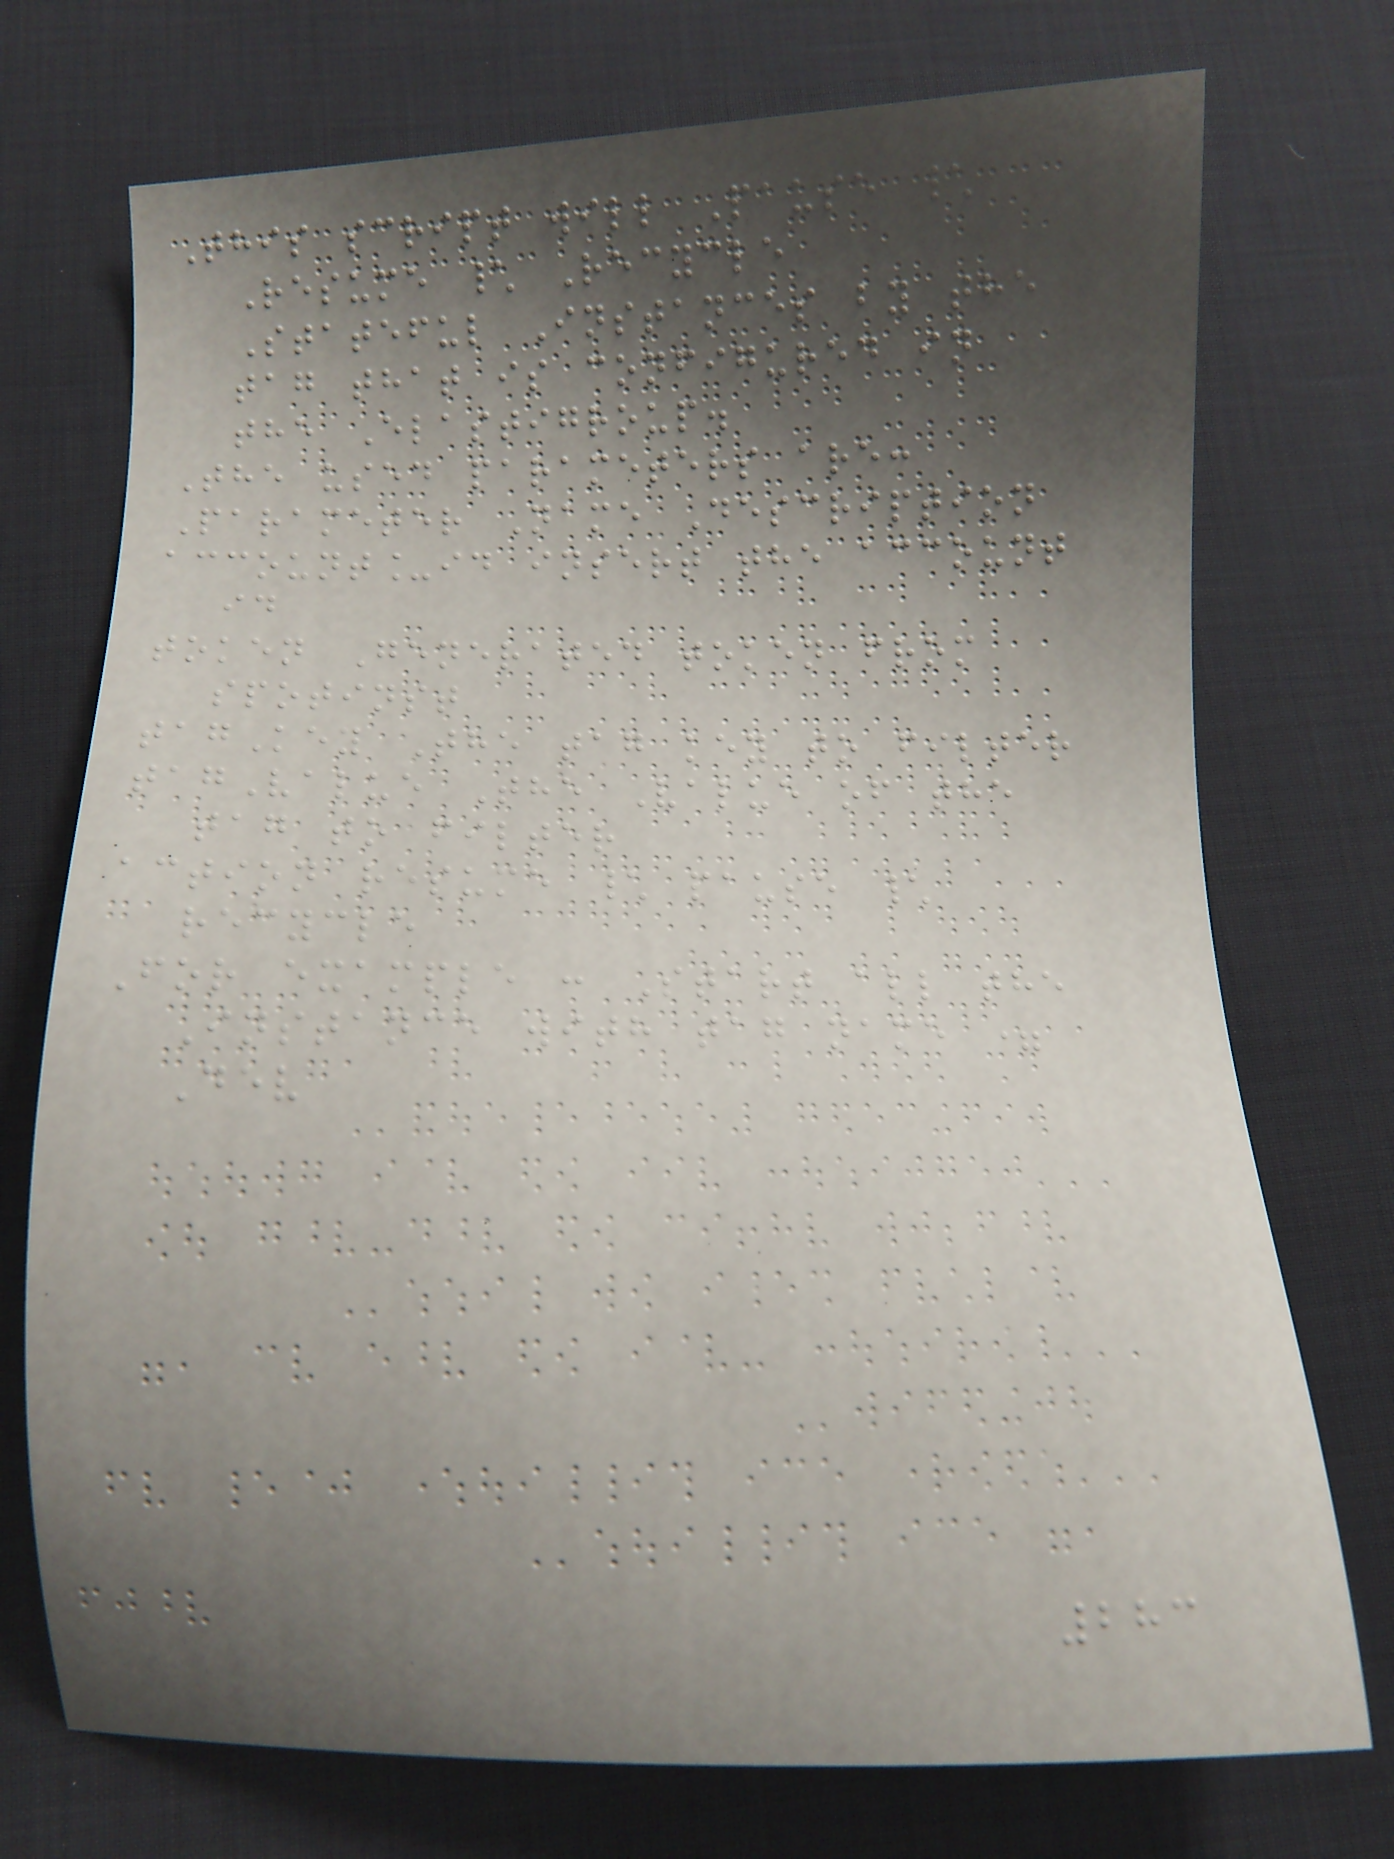This script will Pause \
Resume \ Recycle
Stateful Instances by the
tag that is configured in
the Elastigroup.
The used parameters are:
Parameter Name Description
account_id insert the account
id
token Generated token from
spotinst
tagKey The tag key to filter
tagValue The Value of the
tag to filter
action resume \ pause \
recycle
For example : Start all the
Instance with tag name =
Dev
283
